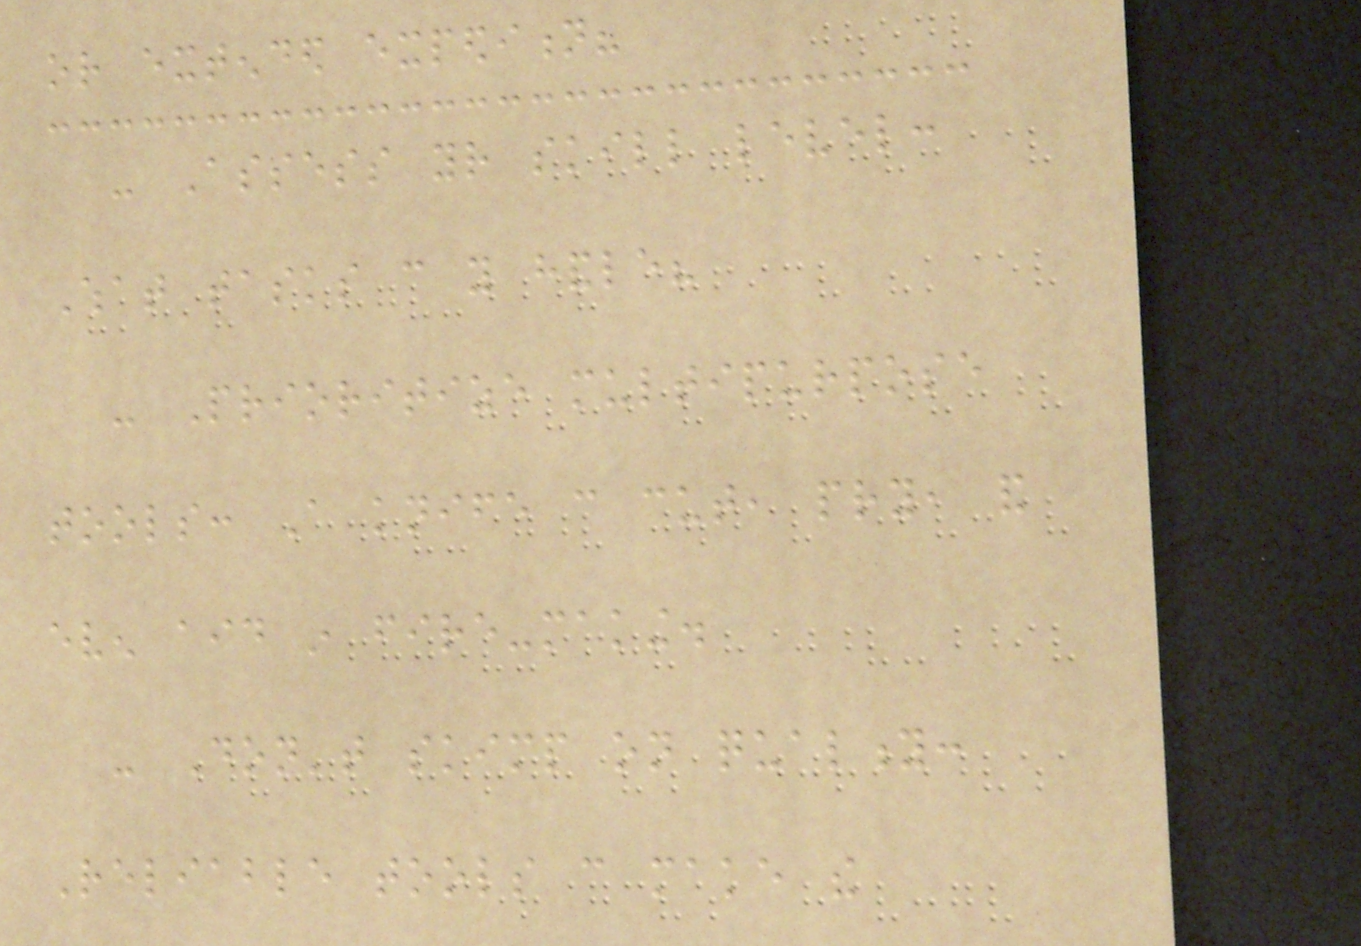or extended expedition?
- Assess your skill level:
What tasks can you handle?
- Prioritize multipurpose
tools: A knife can cut, pry, and
even aid in fire-making.
- Don't skimp on quality:
Reliable tools can make the
